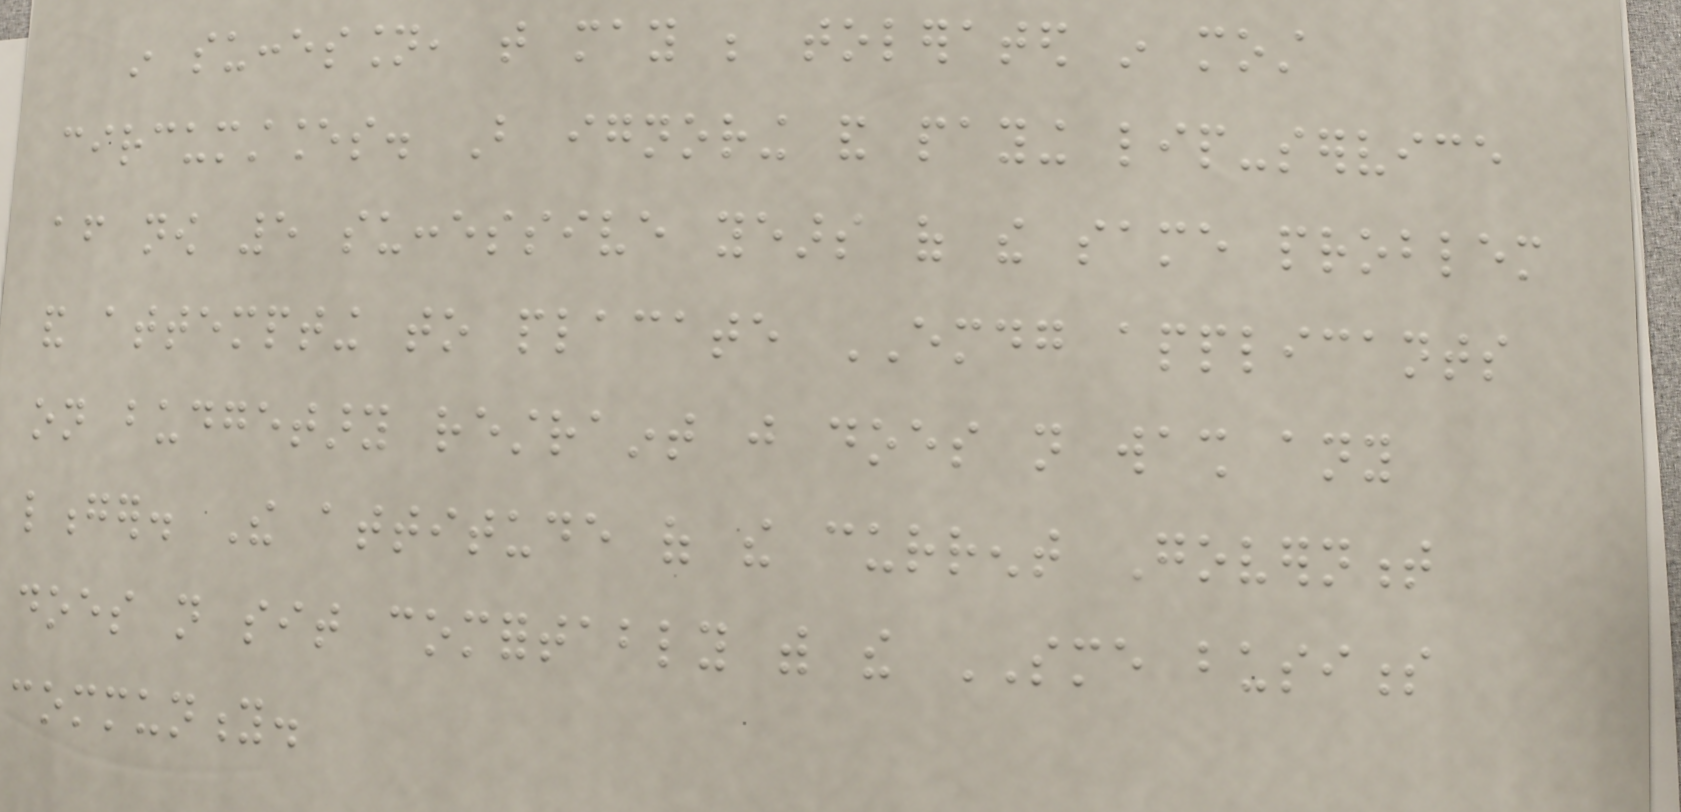in succession, that may be tolerated in most
circumstances. But ignoring and paying lip-service
after now 5 successive years of the same problem
and attempting to placate EMDG applicants
on budgetary restraint just does not wash any
longer. The attitude of the current Government
does not sit comfortably with the SME business
community.
